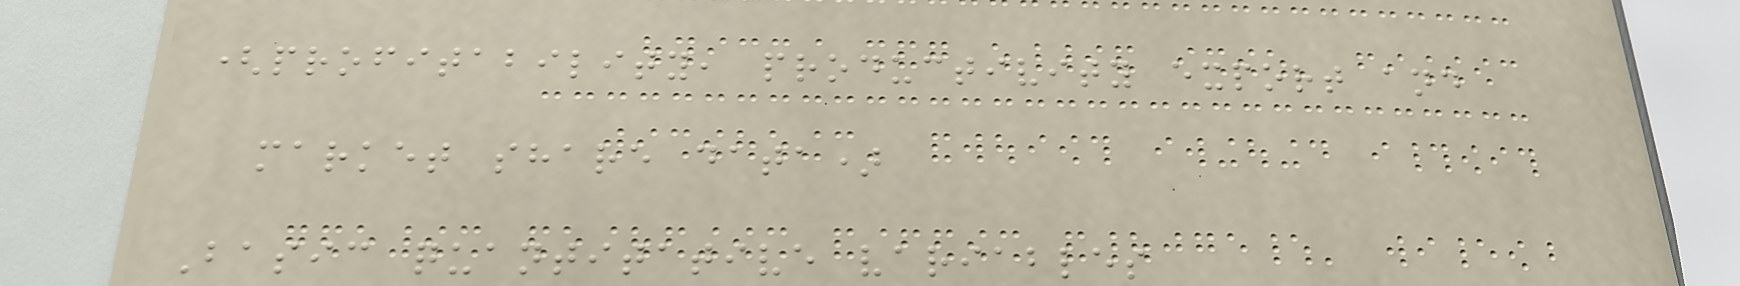(profitability, productivity export and
market share data)
Basic quantitative variables
